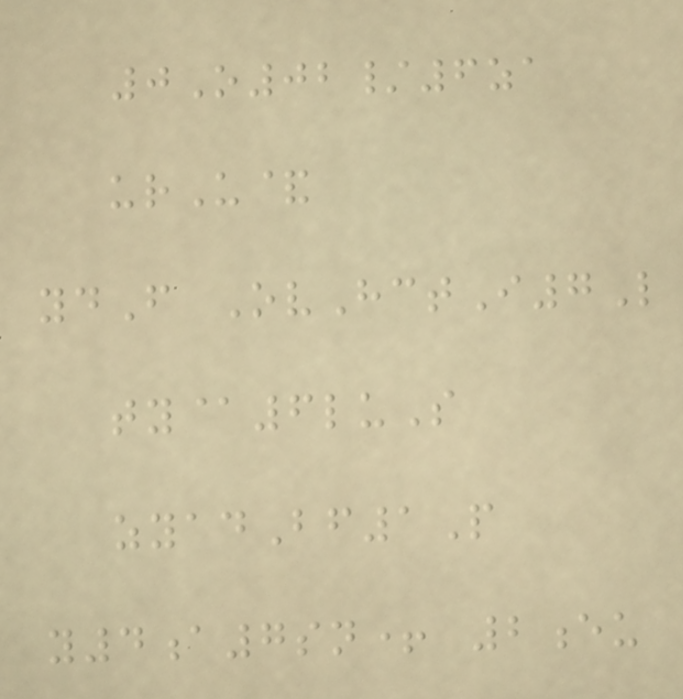0O02/6za
urU&
ydF OvHctI7L
ty@6luS
zyadBf1P
y4a7sn+ 2eu
